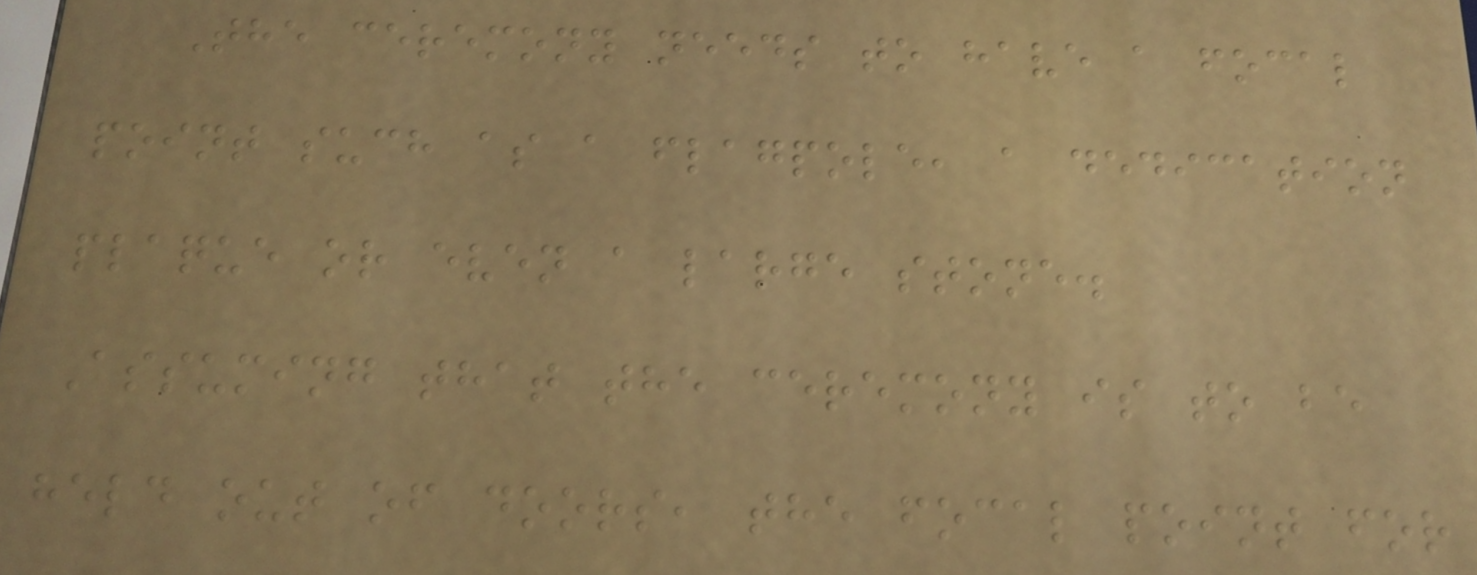The ceremony needs to have a focal
point such as a flagpole, a dedication
plaque or even a large stone.
Assuming that the ceremony is to be
held out of doors, the focal point for
